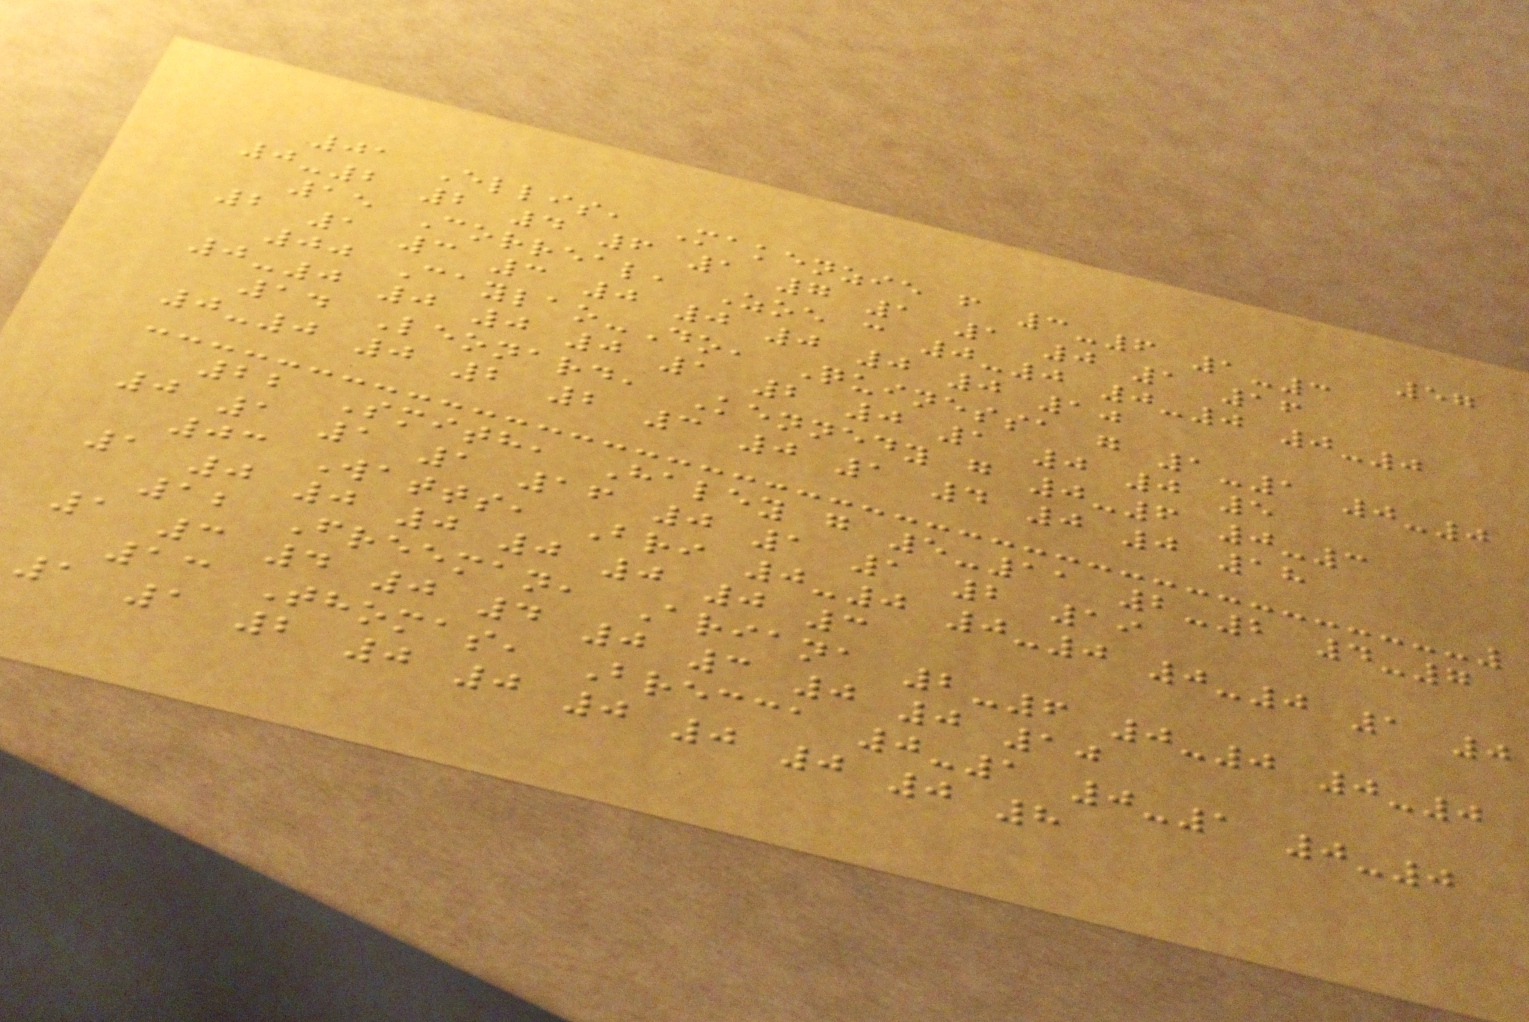57
01 Ellis, Makenzie f 3-6 1-3
0-2 2 4 6 1 7 1 1 0 1 16
15 Correal, Zoe c 0-0 0-0 0-0
2 1 3 3 0 0 0 0 0 10
00 Caylao-Do, Quinessa g 1-1 0-0
0-0 0 0 0 1 2 0 1 0 0 5
14 Leonard, Kennedy g 0-6 0-3
0-0 0 2 2 3 0 1 4 0 0 18
22 Smith, Haley g 5-11 2-2 4-7
0 1 1 1 16 0 1 1 2 19
03 Watts, Bri 0-0 0-0 0-0 1 0
1 0 0 0 0 0 0 3
12 Freeman, Ariana 2-6 0-0 0-0
1 3 4 0 4 0 3 0 0 10
13 Thomas, Brecca 0-1 0-1 0-0
1 1 2 0 0 0 0 0 0 8
